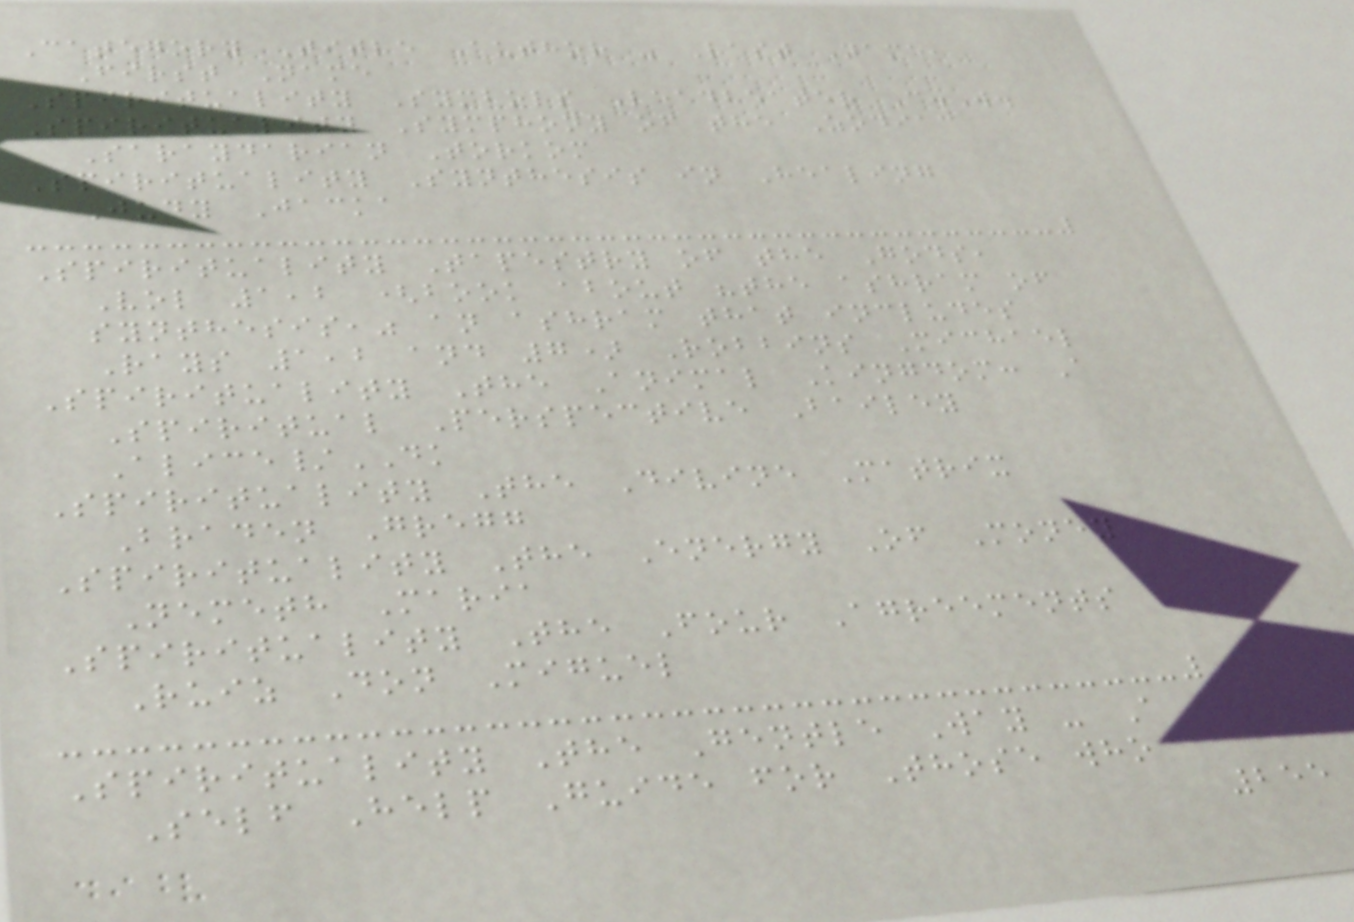Category Title Author - Last Name,
First Name
Spirituality Symbols Leadbeater C.W.
Spirituality Symphony of the Zodiac
Saraydarian Torkom
Spirituality Synthesis in Healing
Judy Jacka
Spirituality Tapestry of the Gods,
Vol 1,2 (book about "the ashram of
synthesis," an ashram that includes
Rays 1,2 and 7) Robbins Michael
Spirituality The Animal Kingdom: A
Spiritual Perspective Bailey
Alice/DK
Spirituality The Divine Matrix
Braden Gregg
Spirituality The Energy Of Money
Nemeth Maria
Spirituality The Four Agreements
Ruiz Don Miguel
Spirituality The Gentle Way - A
Self Help Guide for Those who
255
